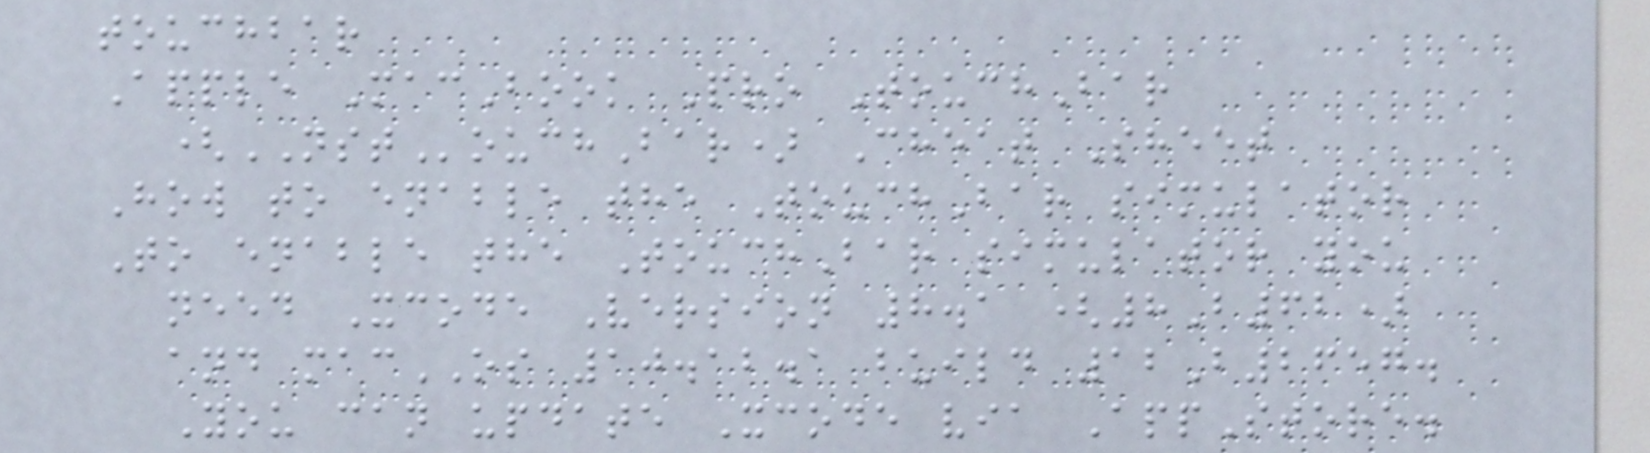touchbar
Apple MacBook Pro TouchBar
(NSTouchBar) Cheat Sheet
How to enable the TouchBar simulator
To enable the TouchBar simulator you
need Xcode Version 8.1 (8B62)
and macOS 10.12.1 build 12B2657.
You can update Xcode via AppStore.
